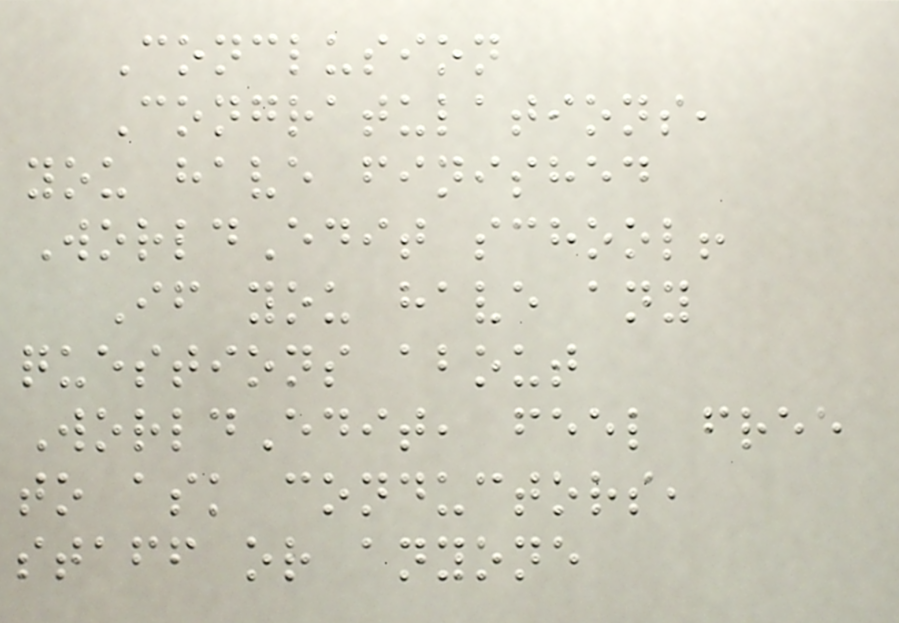Conclusion
Congratulations,
you have finished
WorldEdit school!
If you have any
questions about
WorldEdit, feel free
to ask conductors,
staff or anyone
